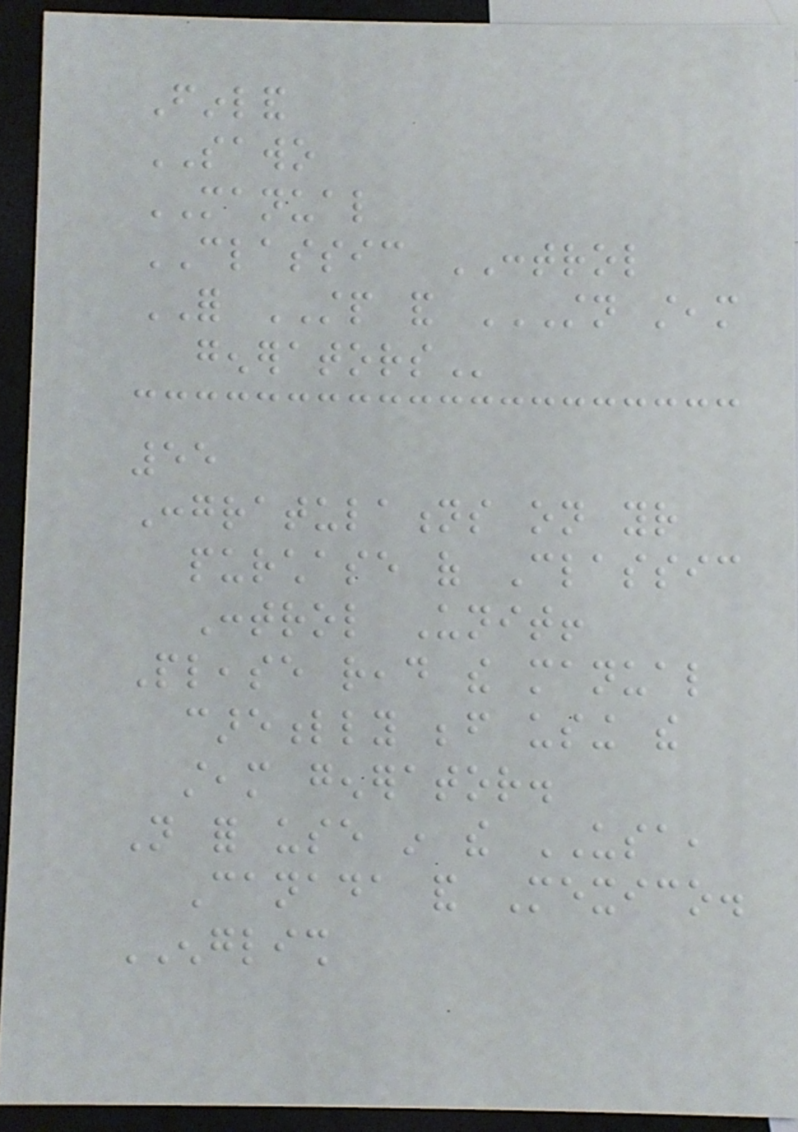Finland
SAWO
MANUAL
CLASSIC CONTROL
FOR STP and STN STEAM
GENERATORS
55
Congratulations on your
purchase of Classic
Control Unit!
Please read the manual
carefully before using the
steam generator.
Not for use in the USA,
Canada and Mexico.
ENGLISH
